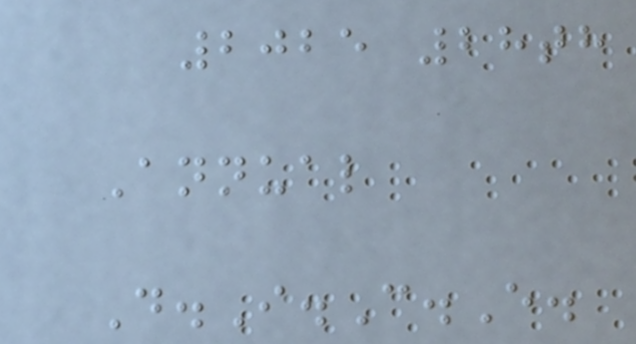2025 28th
Annual
D.I.C.E.
